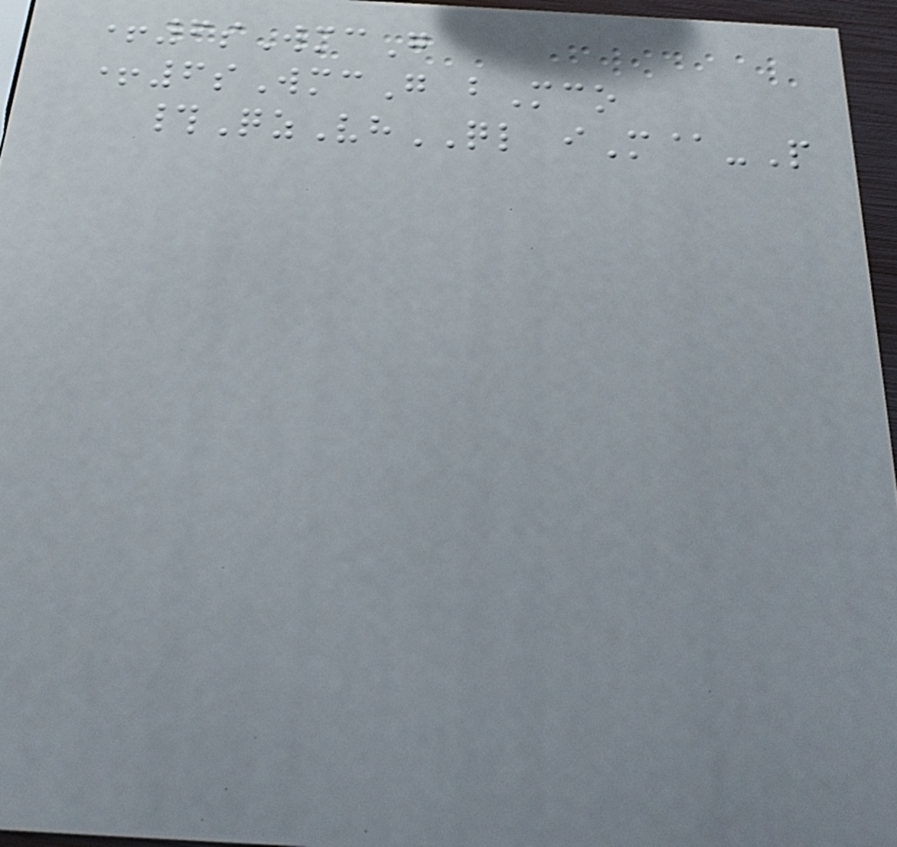+6sWmcG
+6sWmcG bMco
#QzVhQL iM@-P
